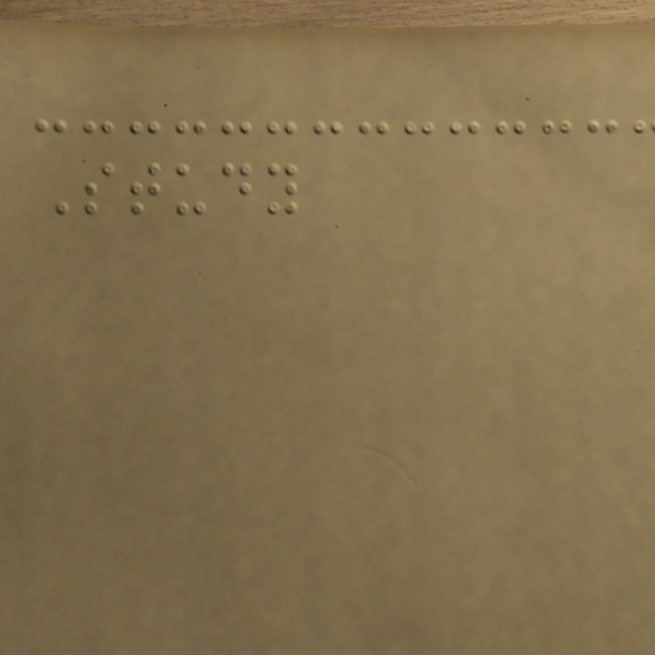Study
